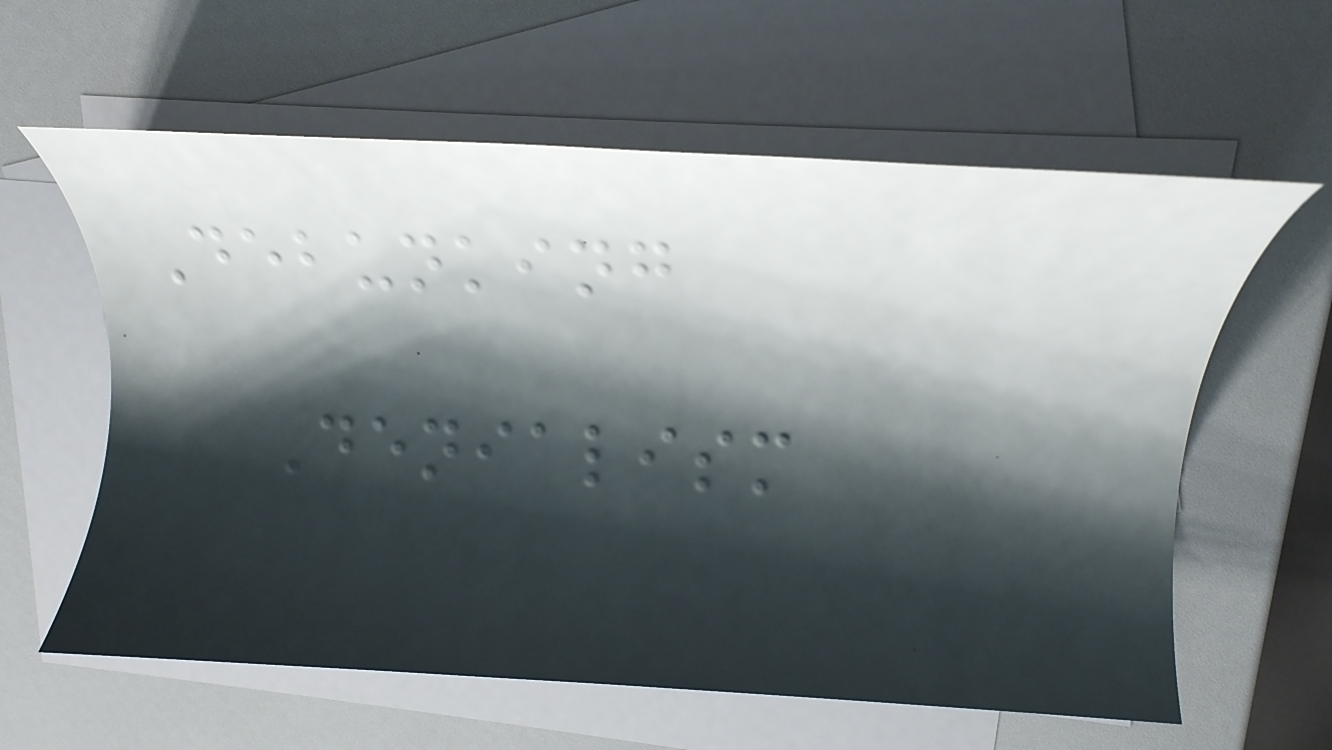Debunking
Denialism
